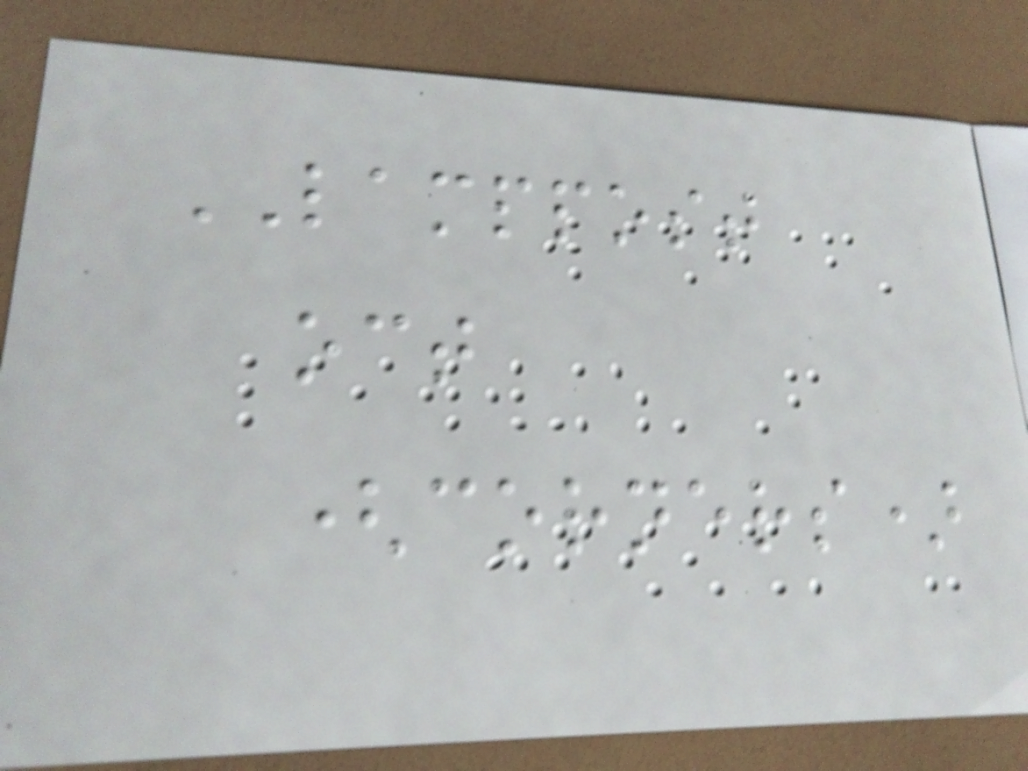LAMPPOST
oct
(corners)
